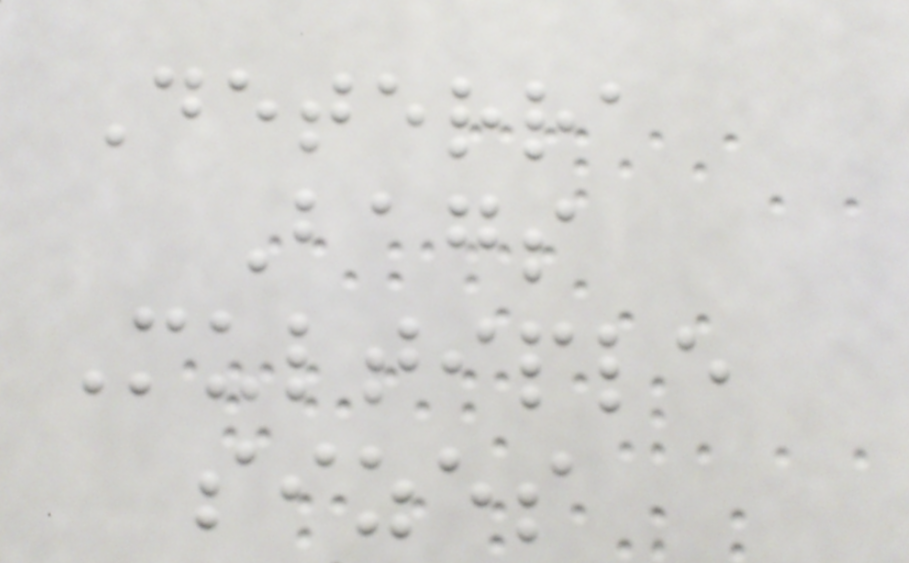Deterra
Bags
Multiple
sizes
